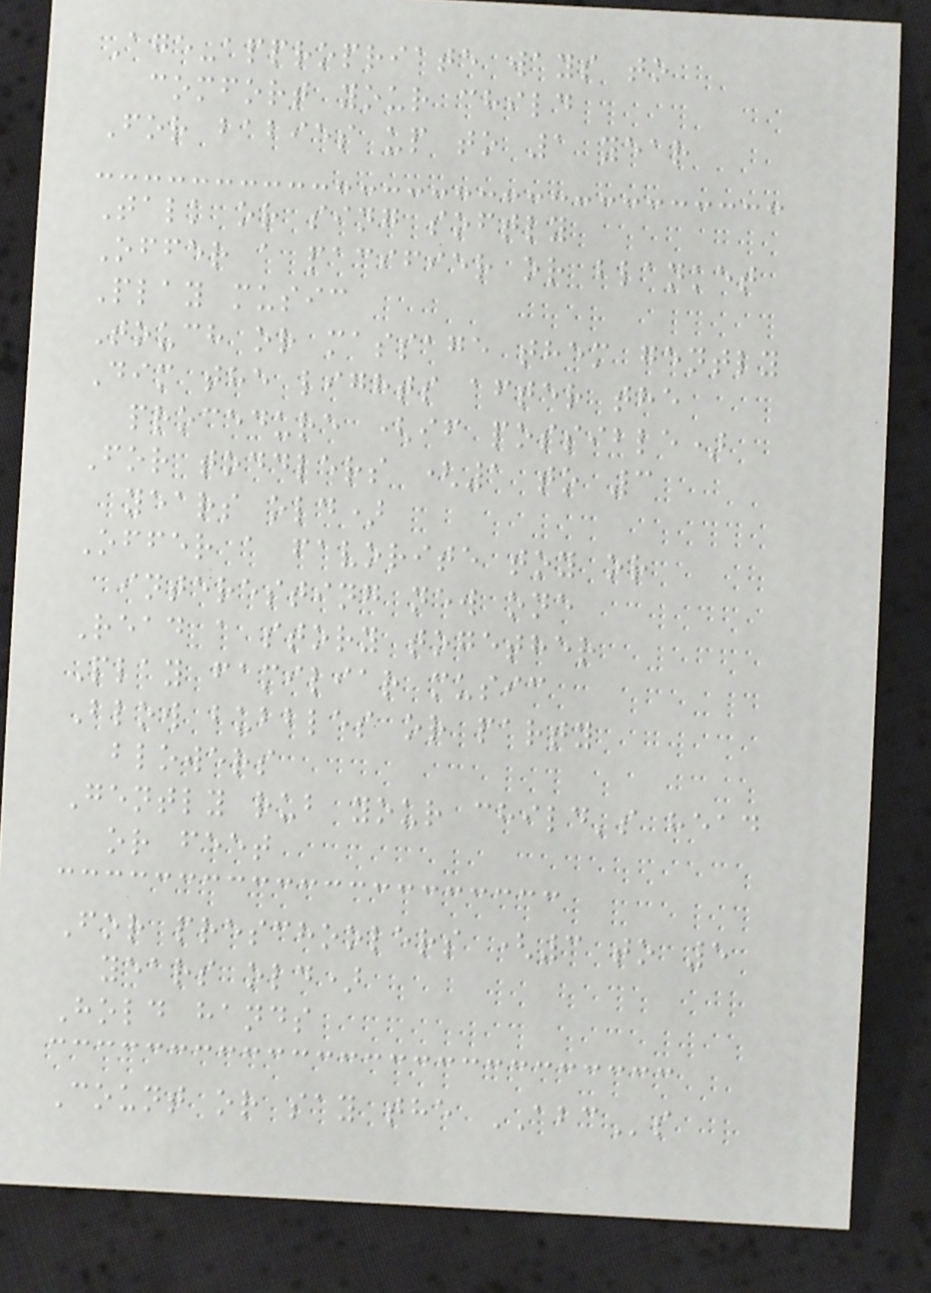Age-appropriate ways to
comfort your child
For babies up to 1 year
Talk or sing softly
Offer a pacifier or blanket
Play music
Touch or massage them gently
Dim the lights after the
procedure (if possible)
For toddlers (1 to 3
years old)
Offer a favorite toy or
interesting new one
Read a story together
Play familiar music
Blow bubbles or party
blowers
Gently rub your child's head
or feet
For preschoolers (3 to 5
years old)
Hold hands
Count or say the ABCs
